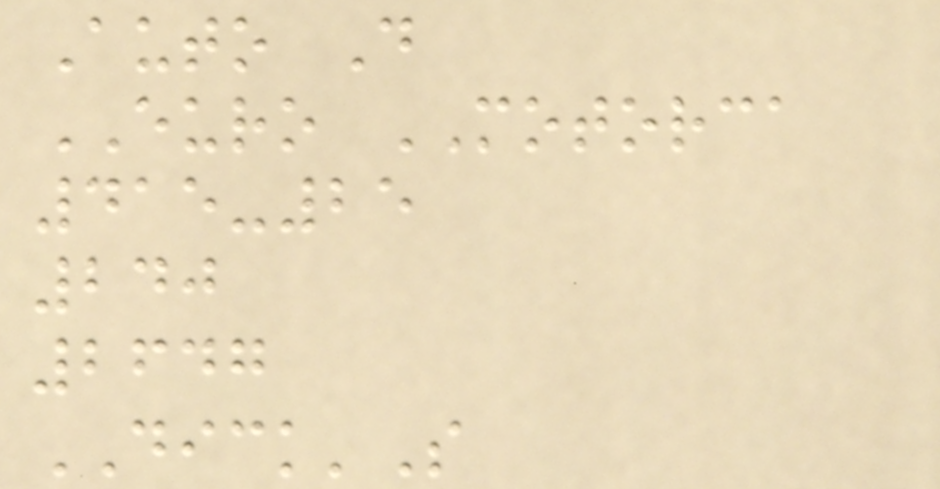Auto D
EURO MOTORCA
415-25
240
2647
DICK'S
